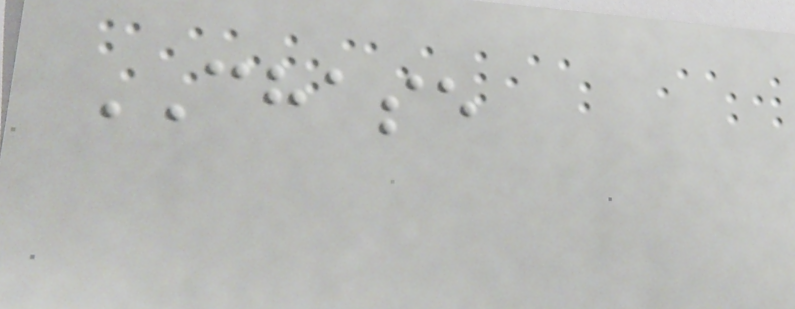CHASE
